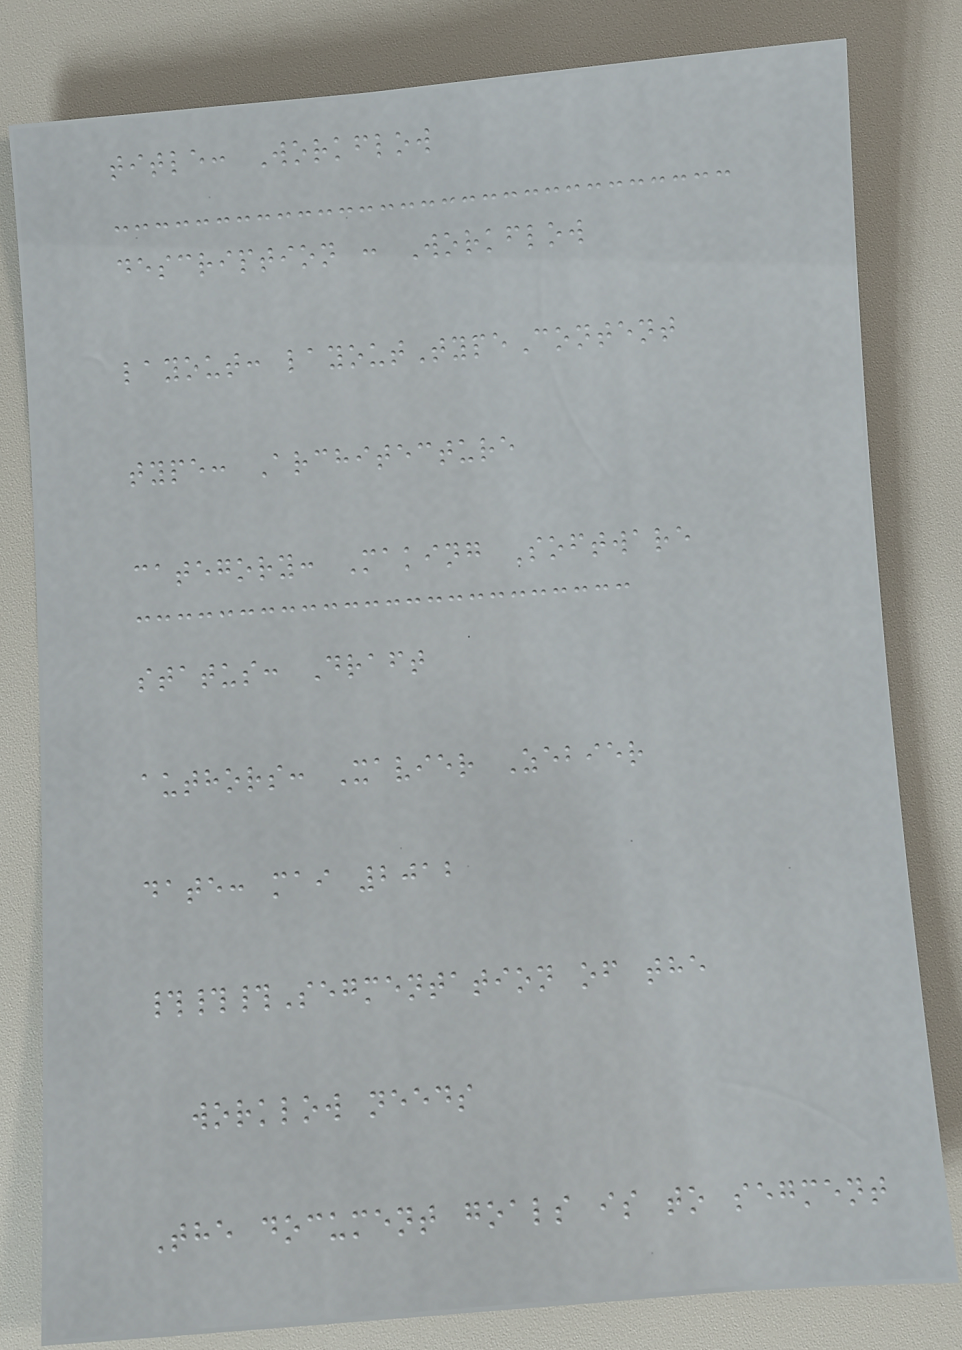title: Workflow
description : Workflow
layout: layoutTypeContent
type: Architecture
category: Making Software
status: Draft
authors: Xavier Zebier
date: mai 2012
###Segmentation of the
worklow needs
The document goals is to segment
